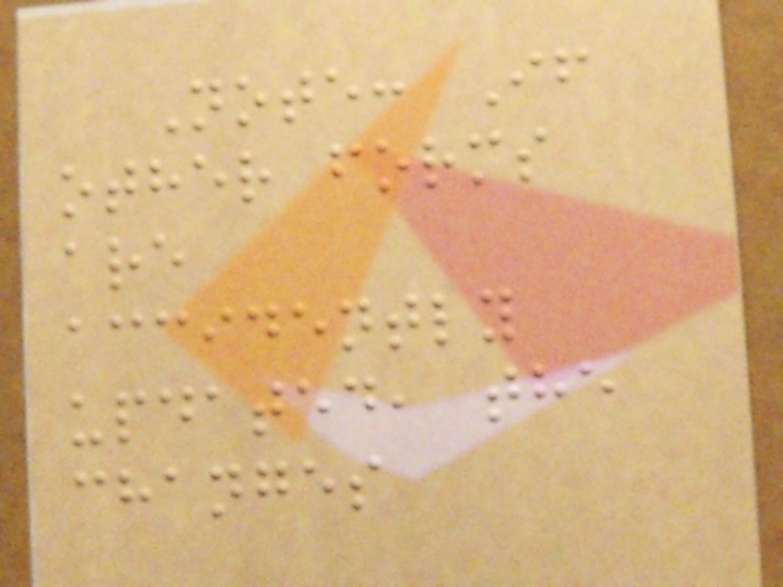Note: If
other forms
are
accidently
updated, the
changes
